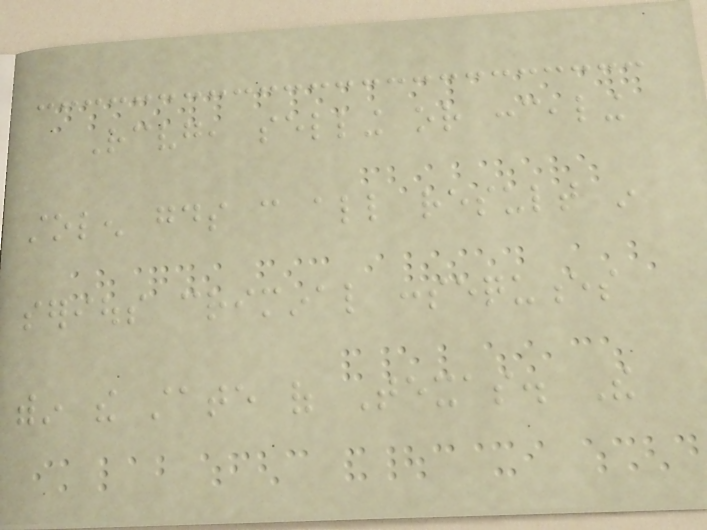Receiving, selling or concealing
stolen goods can all result in
serious criminal consequences
within the state of Texas. The
